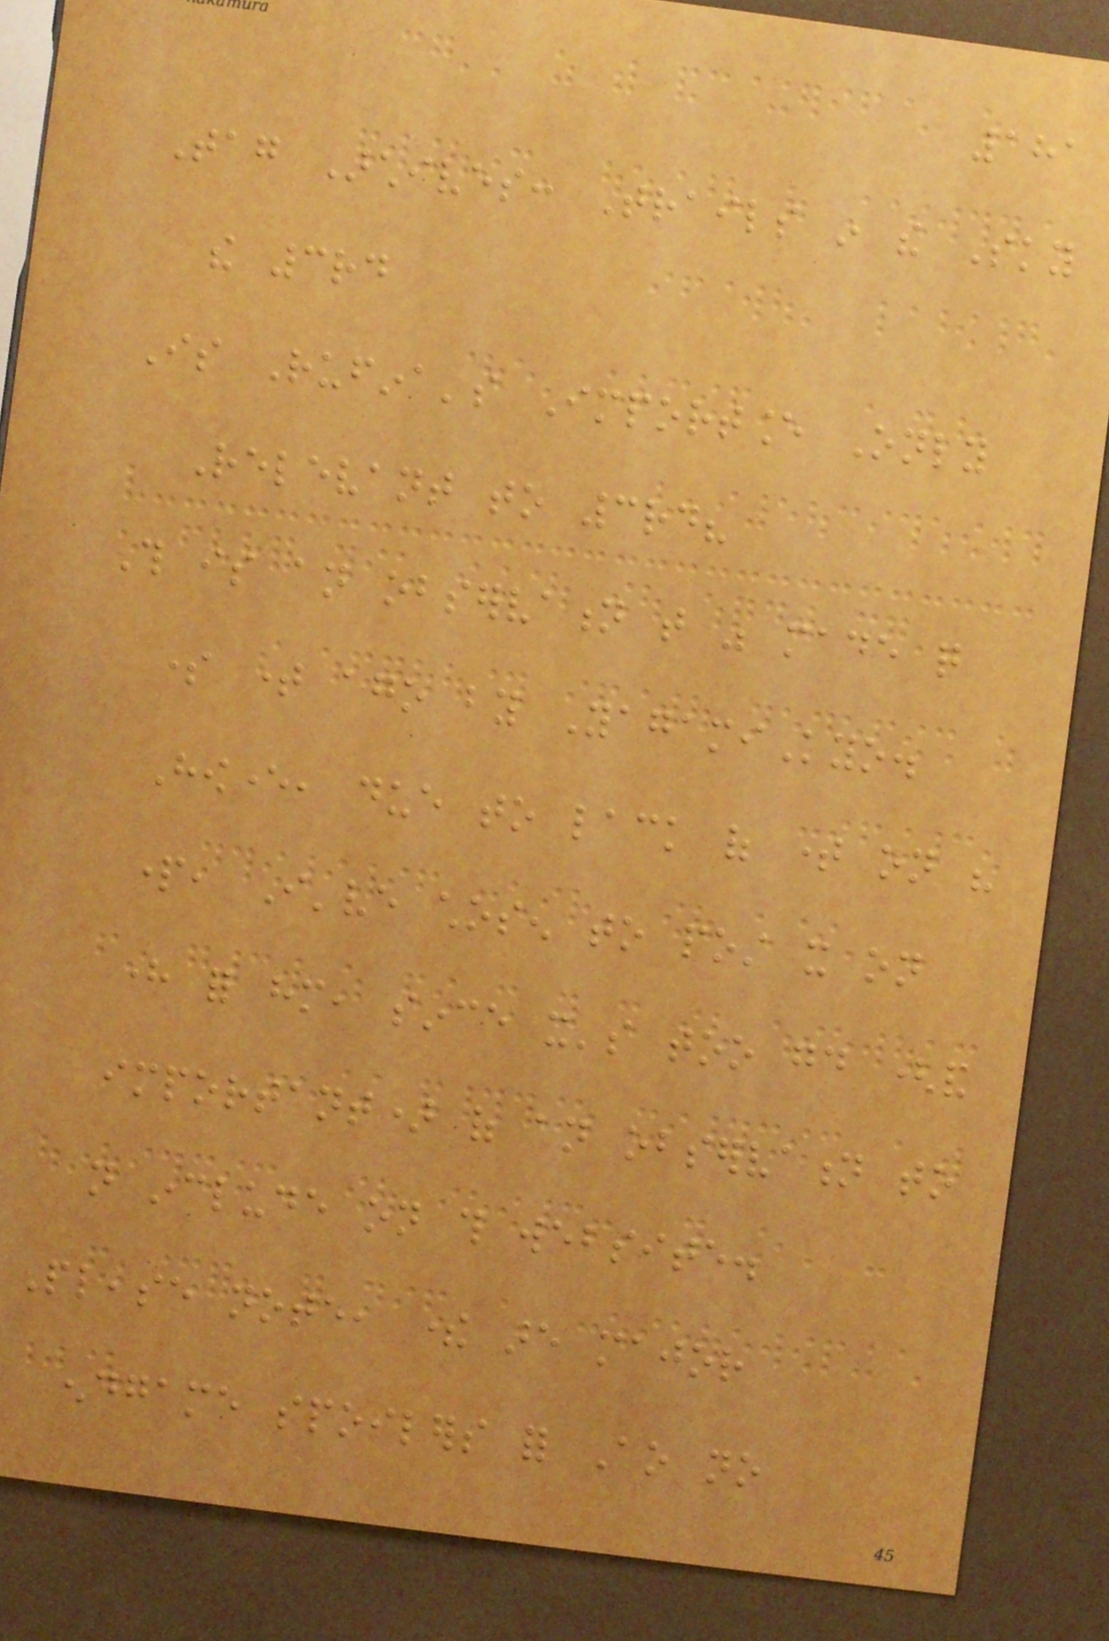181
Tag Archives: Trails in the Sky
the 3rd
Is Rufina's Importance Only
Relevant to 3rd?
This is an observation that was made quite
some time ago by YagamiKyo.
However, due to lack of time on his
part, I've chosen to post it on
here for him, since it's too good (and
important) of an observation to
not include on this website.
Please note, there are major
endgame spoilers for Ao no
